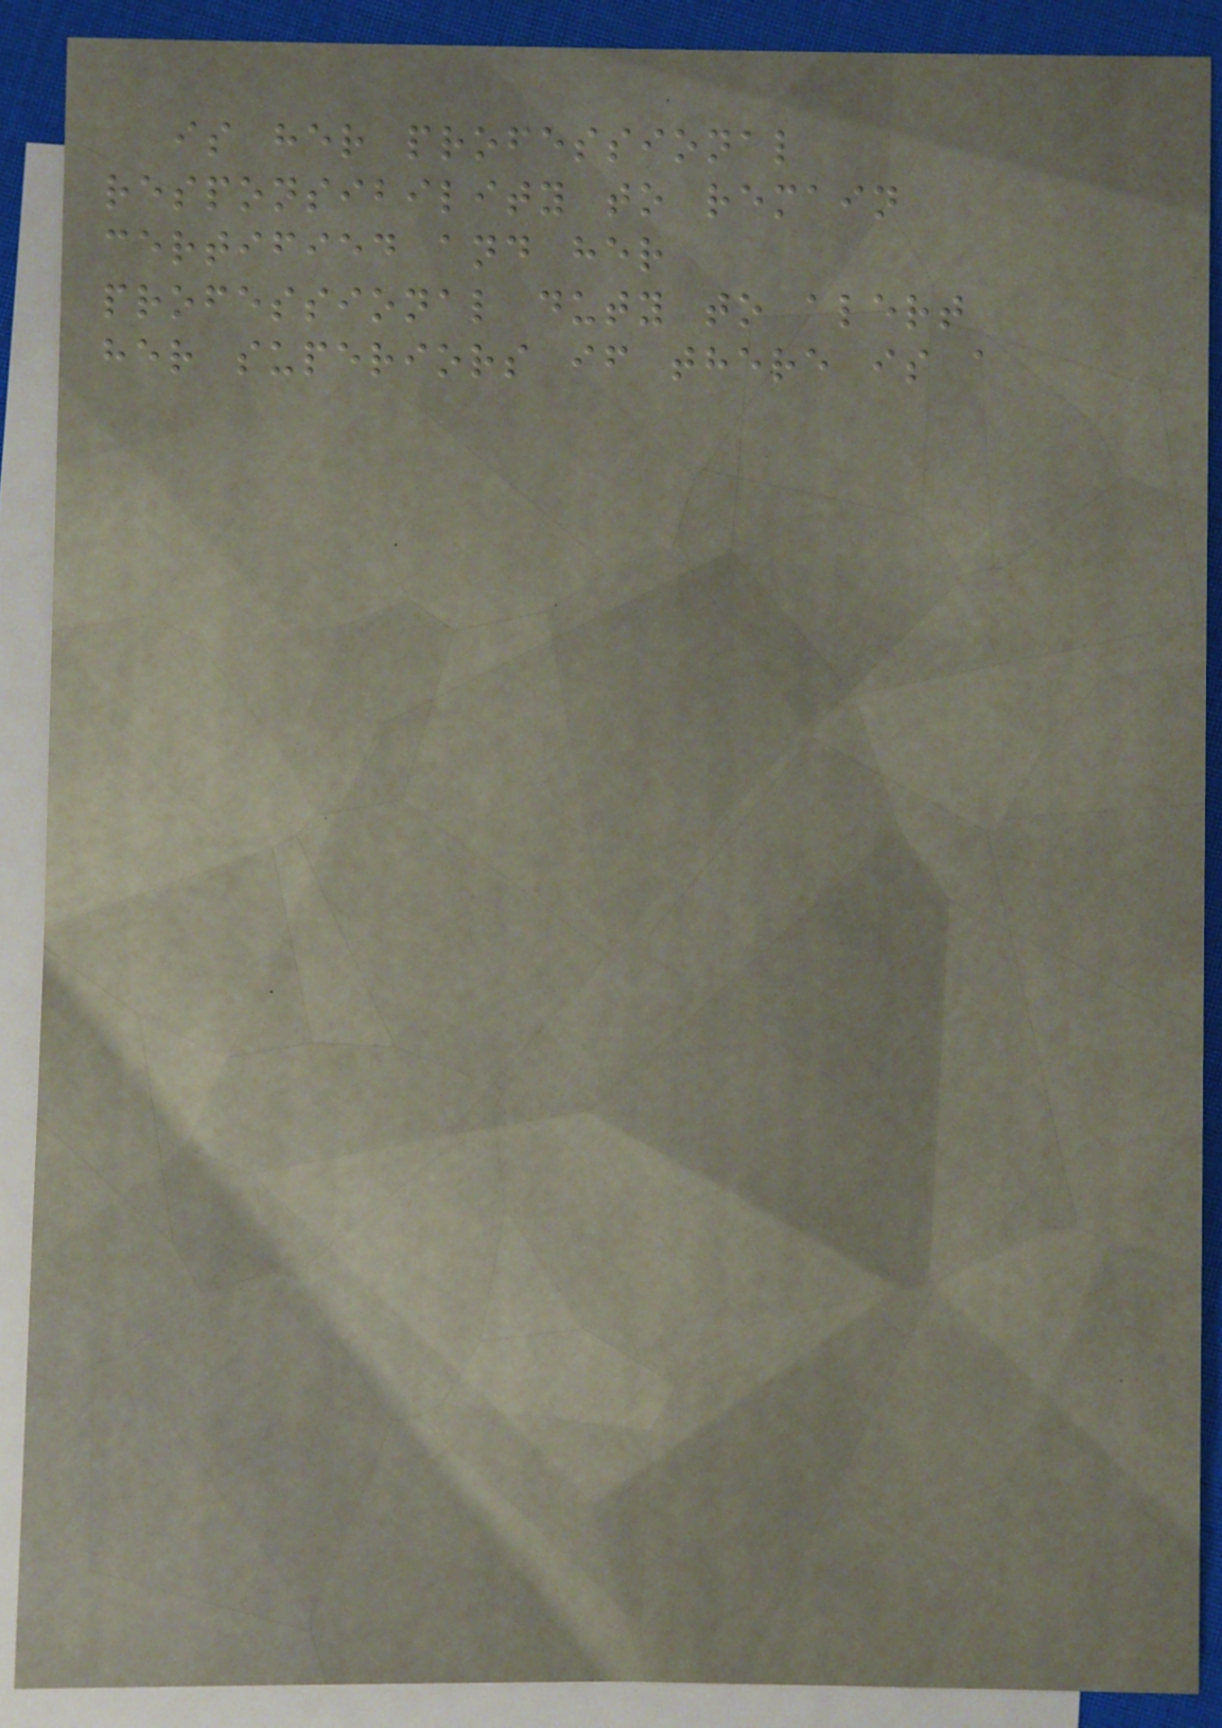is her professional
responsibility to remain
certified and her
professional duty to alert
her superiors if there is a
